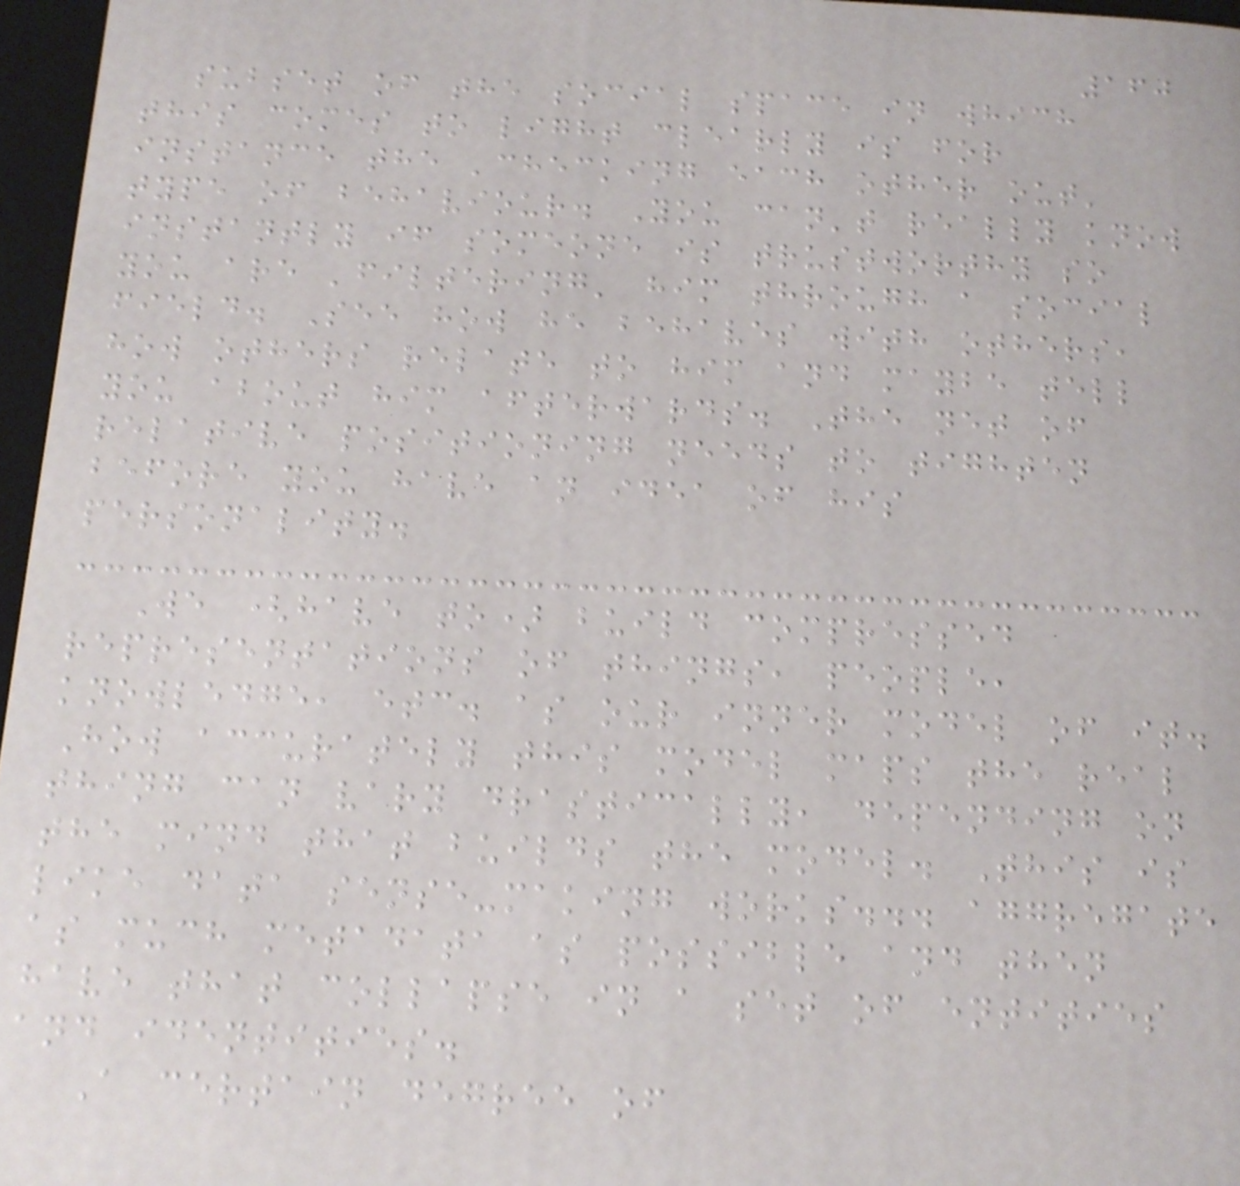160
subset of the social space in which
this comes to light clearly is for
instance the 'checking each other out'
type of behaviour. You can't really know
instantly if someone is trustworthy so
you are 'filtering' him through a social
field. See how he behaves with others,
how others relate to him and maybe tell
you about him afterwards. The net of
relative positioning needs to tighten
before you have an idea of his
personality.
We (have to) build compressed
representations of things, people,
knowledge, etc. as our inner model of it.
How accurately this model maps the real
thing can vary drastically, depending on
the mind that builds the model. This is
like data sense-making works... aggregate
as much metadata as possible and then
have that collapse in a set of entities
and identities.
A certain degree of
